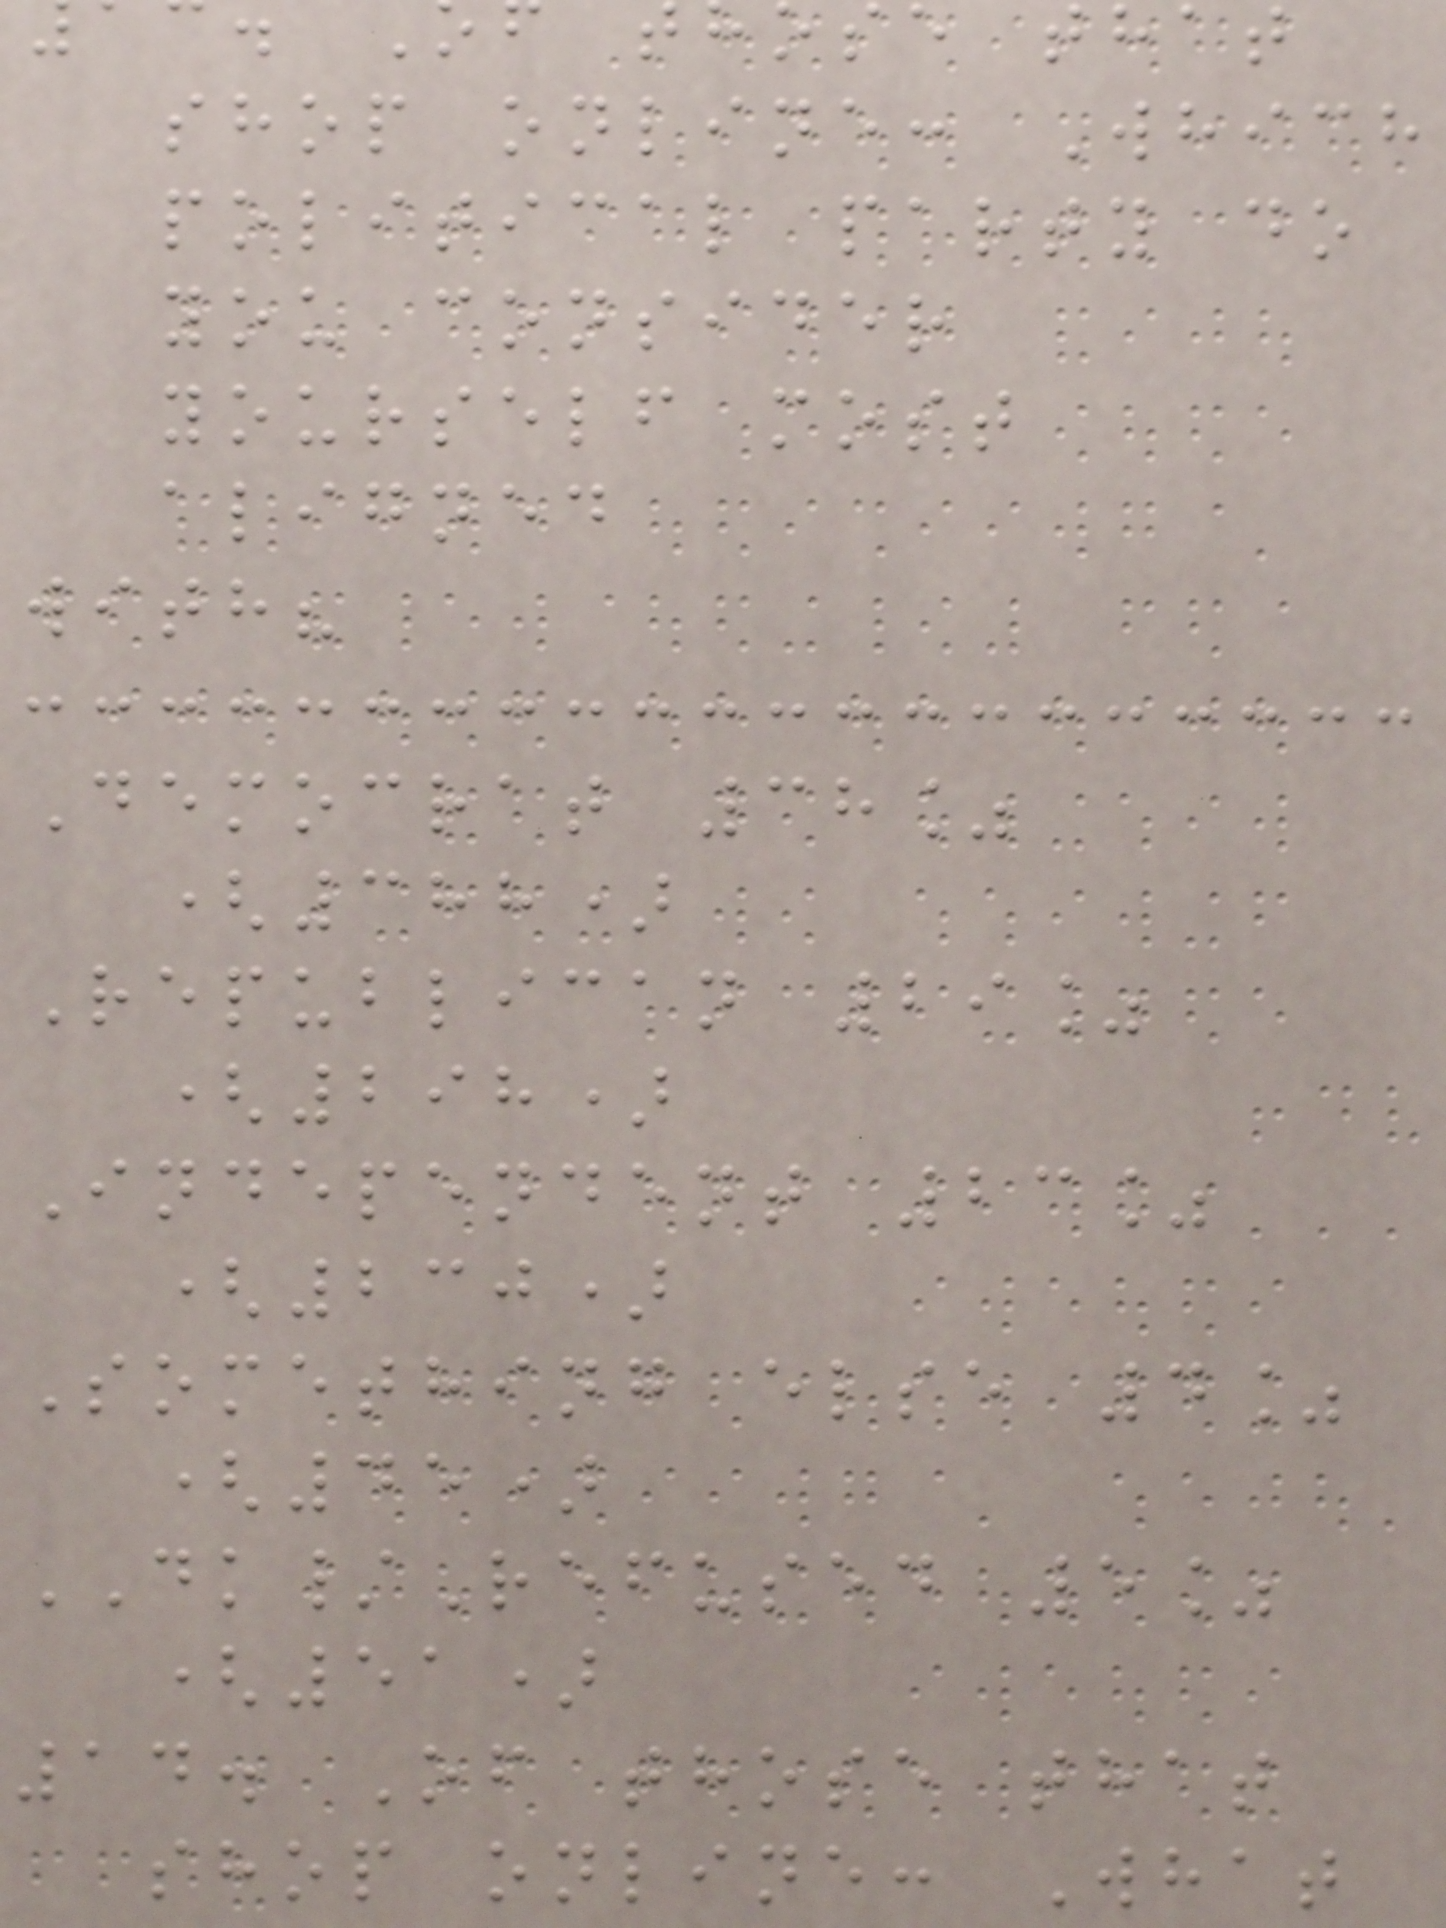shop online: Which
political party do
you consider
yourself most
aligned
with?
Democrat 38%
(388)
Republican 29%
(298)
Independent 23%
(230)
Something else 4%
(45)
DK/Refused 5%
(51)
14. Of those that
shop online: What
